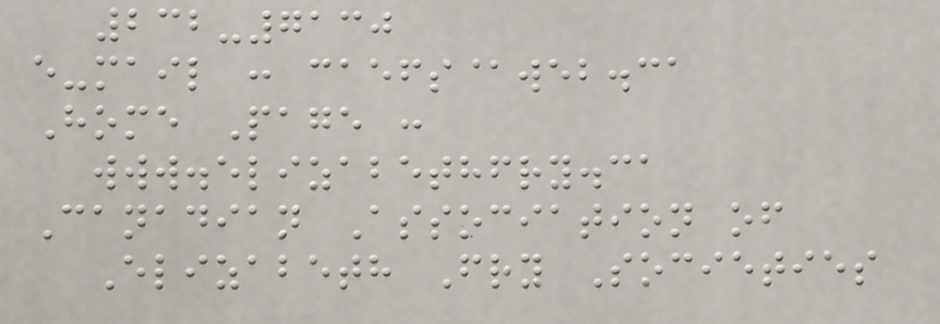232-7130
e-mail : caefs@web.ca
Home Page :
www.elizabethfry.ca
Canadian Association of
Elizabeth Fry Societies
